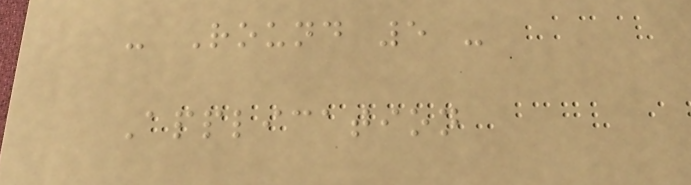- Round 5 -
Application
